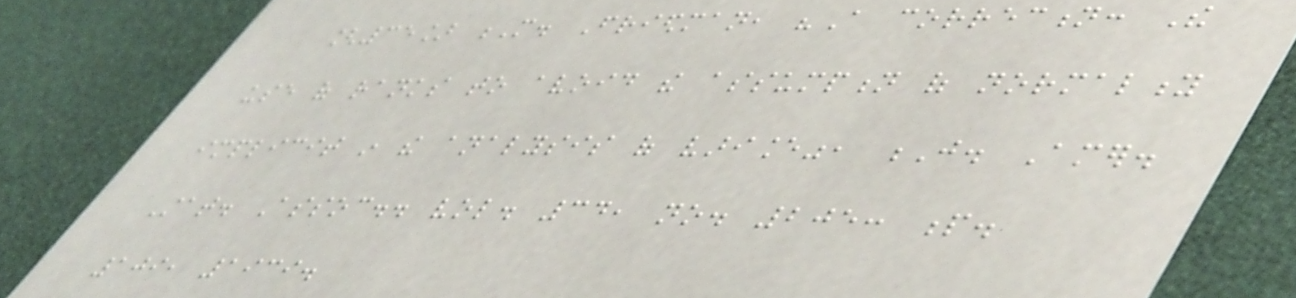[35] M. Friedman, "A correction: The
use of ranks to avoid the assumption of normality
implicit in the analysis of variance", J. Amer.
Stat. Assoc.. vol. 34, no. 205: p.
109, 1939.
